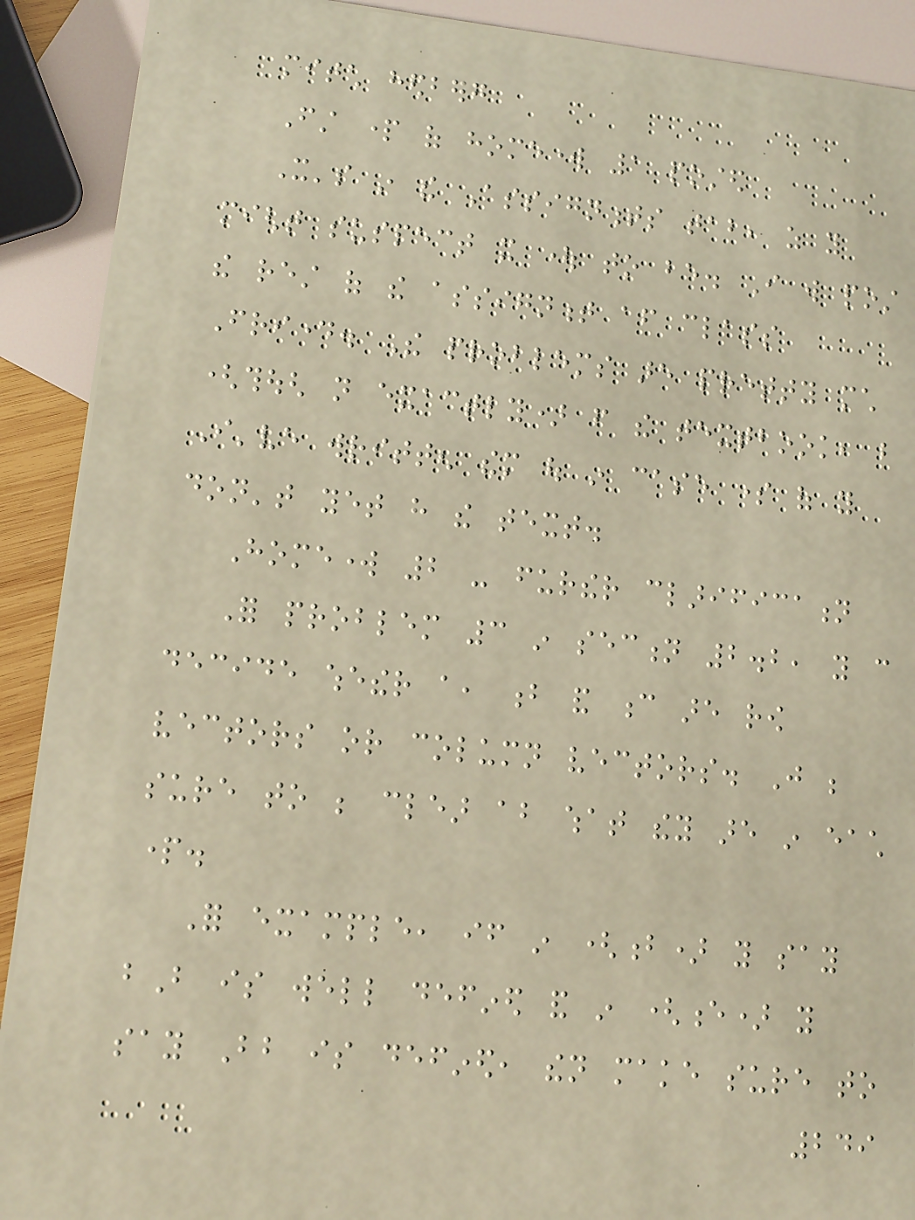mitch hedberg
First part of homework 1 posted
It's in the Assignments tab, as you
might suspect it ought to be. I will post
the rest of the assignment after class
Friday. The problems are pretty much
(though not exactly) from the textbook, but
I've written them out in case some of you
don't yet have the text.
Homework 2 - further clarification
For problem 3 in section 2.2, you can
decide whether a, b and c are row
vectors or column vectors. Just be
sure to be clear about what they are in each
part.
For example, if in (b) you say
bB is well defined and in (e) you
say Bb is defined, then make sure to
249
